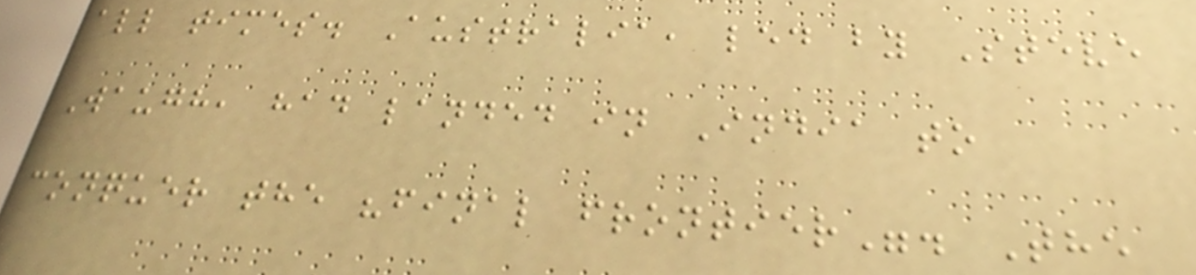all times. Australia, led by Steve
Waugh, had landed in India to
conquer the "final frontier". The
